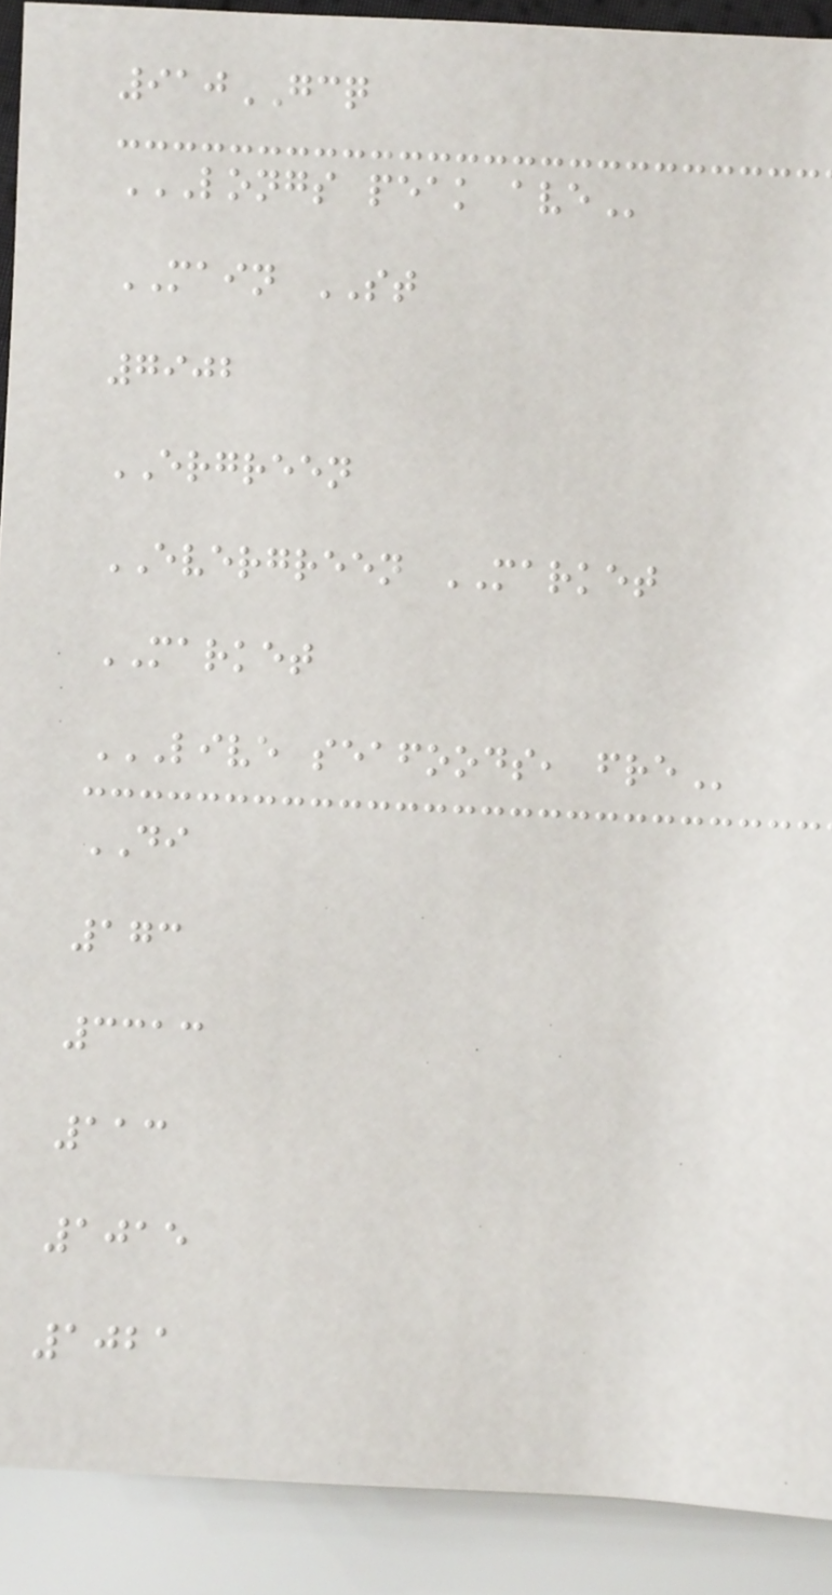910GCQ
LONGS PEAK AVE
MAIN ST
7902
ERGREEN
EVERGREEN MARKET
MARKET
LIVE SEAFOODS, FRE
DI
173
3313
113
1015
1021
